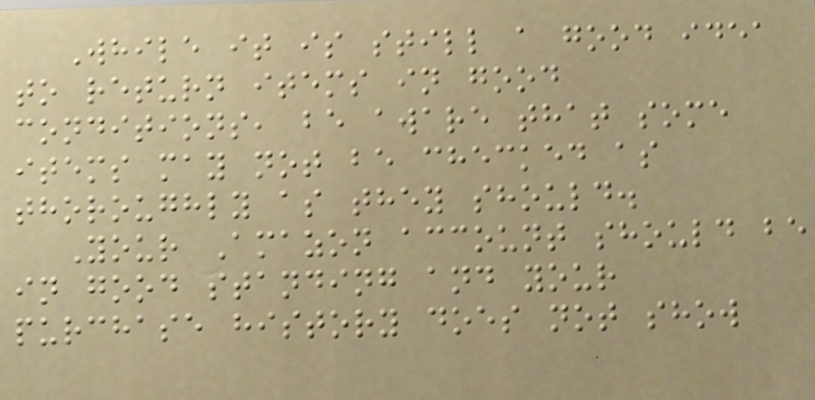While it is still a good idea
to return items in good
conditions, be aware that some
items may not be checked as
thoroughly as they should.
Your Amazon account should be
in good standing and your
purchase history does not show
